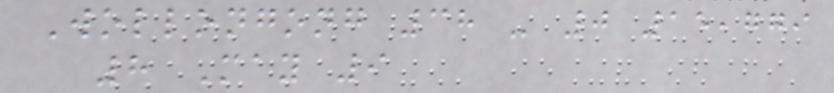Wollongong 38 - 0 15,779
8 May 9
